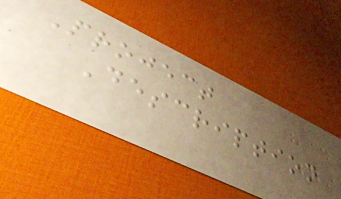Project
Description
